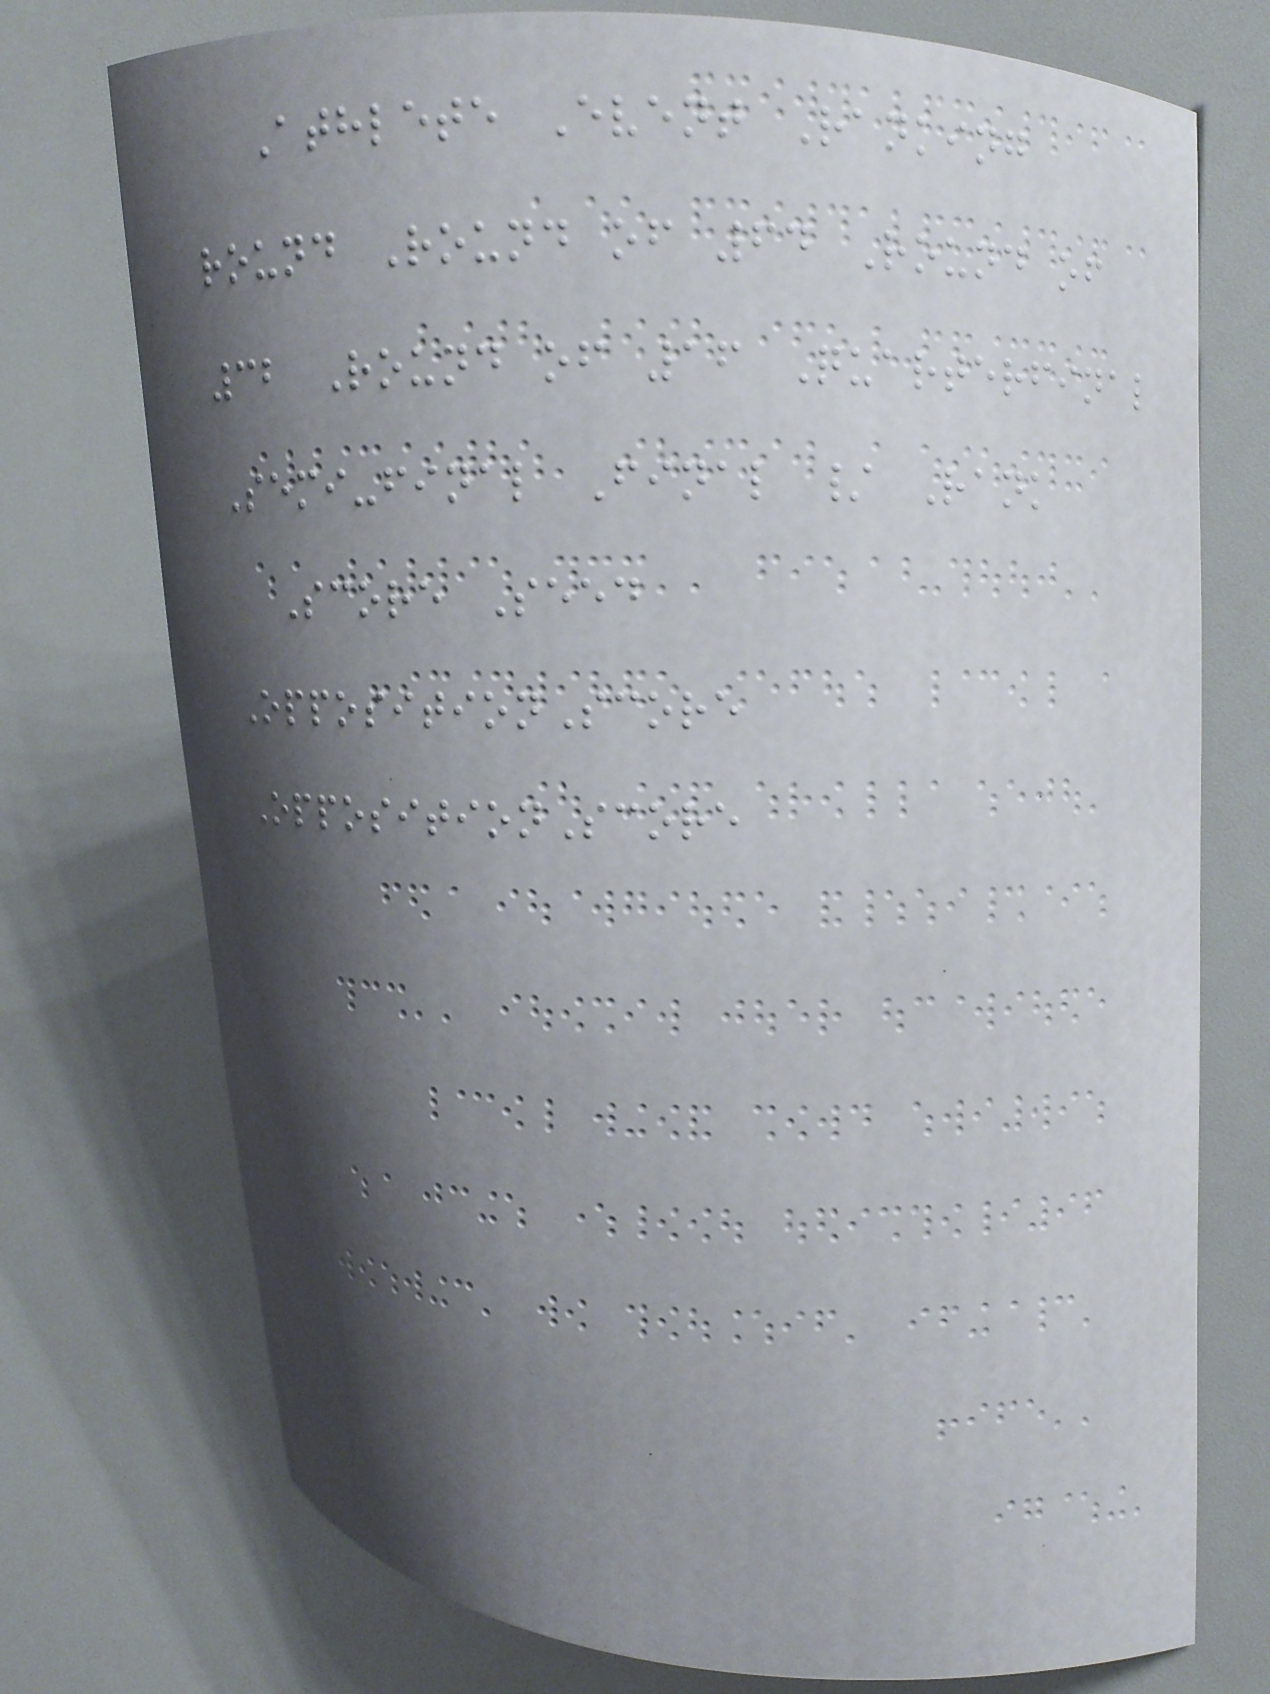Athlete Event Ranking
round Round of 64 Round of
32 Round of 16 Quarterfinal
Semi-final Final / Rank
Score Seed
OppositionScore
OppositionScore
